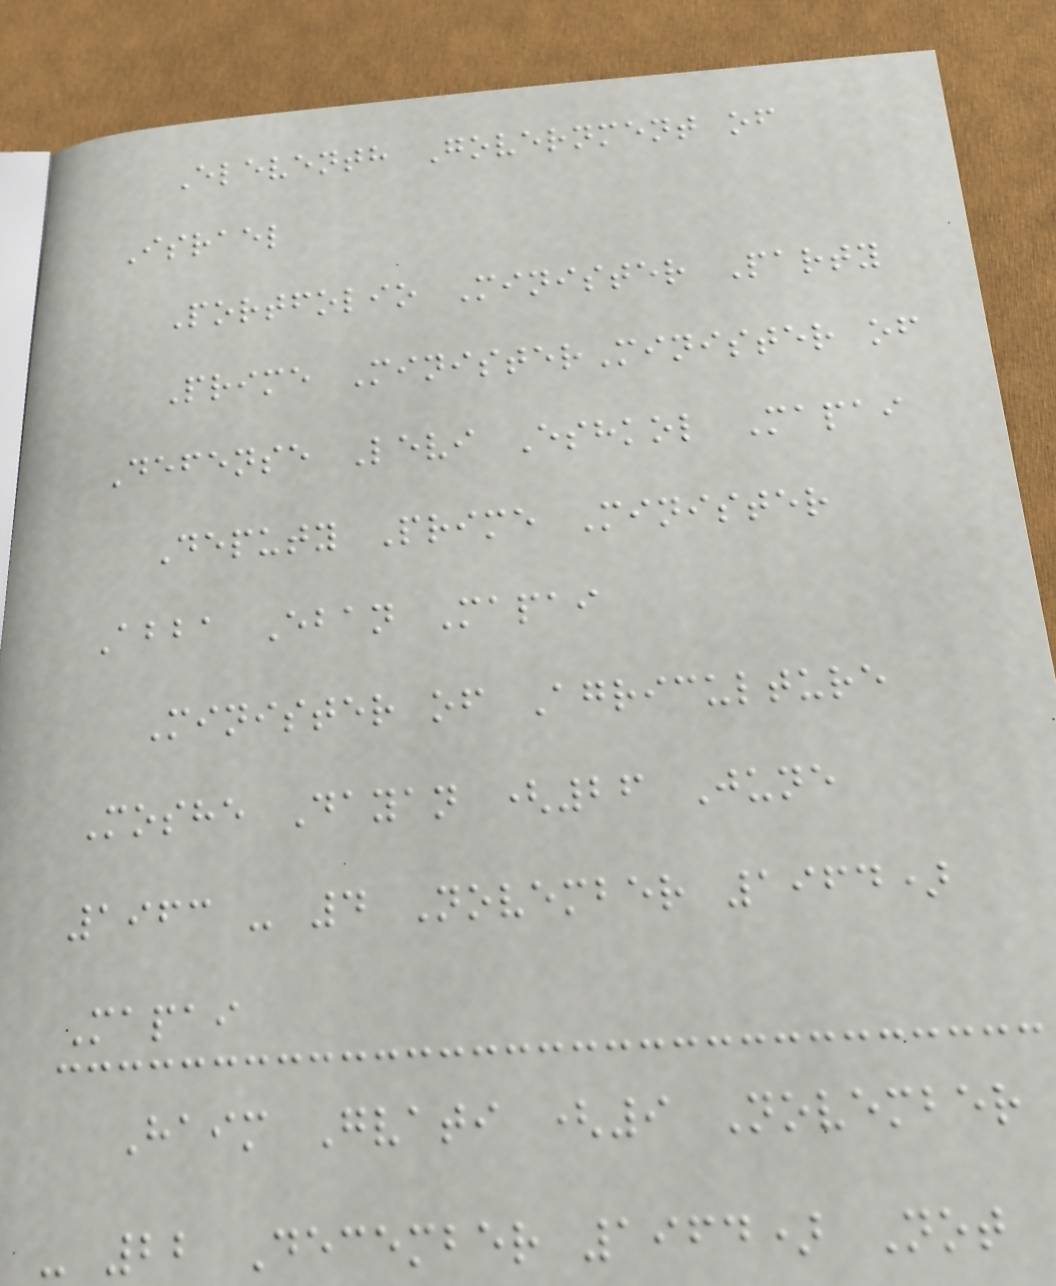Eleventh Government of
Israel
Portfolio Minister Party
Prime MinisterMinister of
Defense Levi Eshkol Mapai
Deputy Prime Minister
Abba Eban Mapai
Minister of Agriculture
Moshe Dayan (26 June
1963 - 4 November 1964)
Mapai
Haim Gvati (9 November
- 22 December 1964) Not
